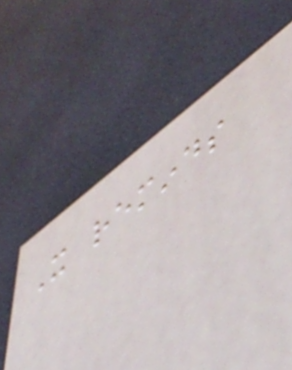It reminds
